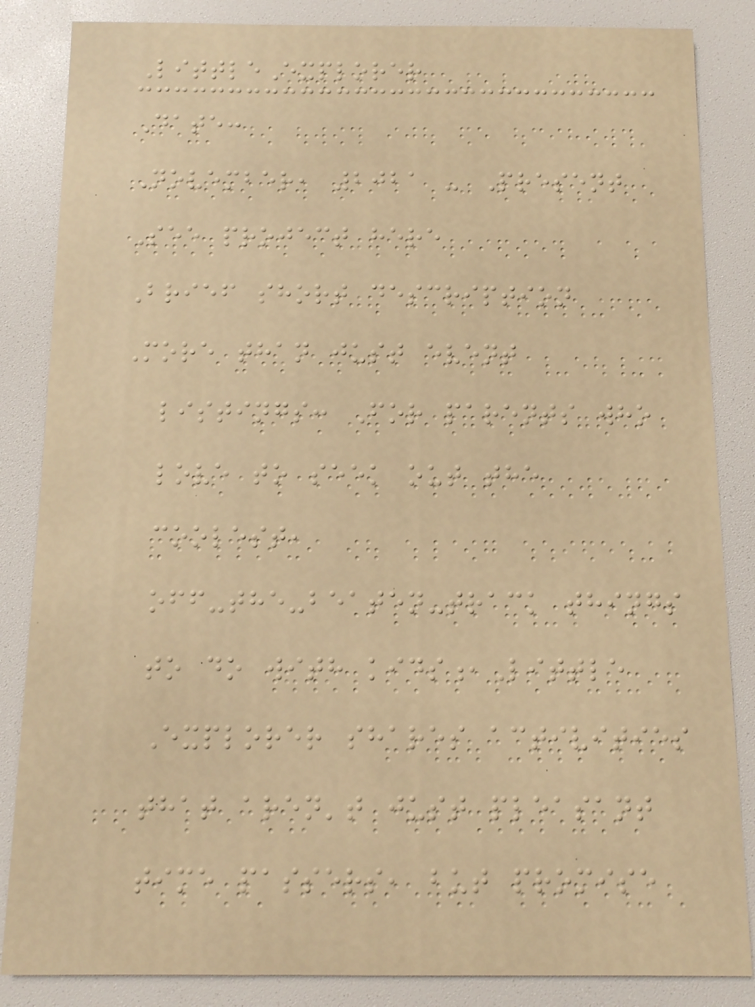LittleExplorer
Date:
November, 2021 - Present
See project here
Brief short description
More than just event
listings: For parents who
love to seek out the
coolest,
off-the-beaten-track things
to do with kids,Little
Explorer shares activities
that aren't just pleasant
time passers, but promise
